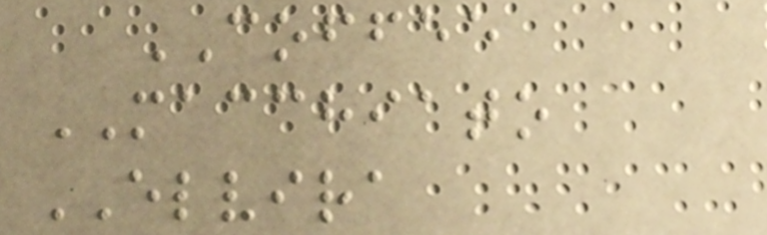COFFEE
MACCHIATO
ELVIRA
